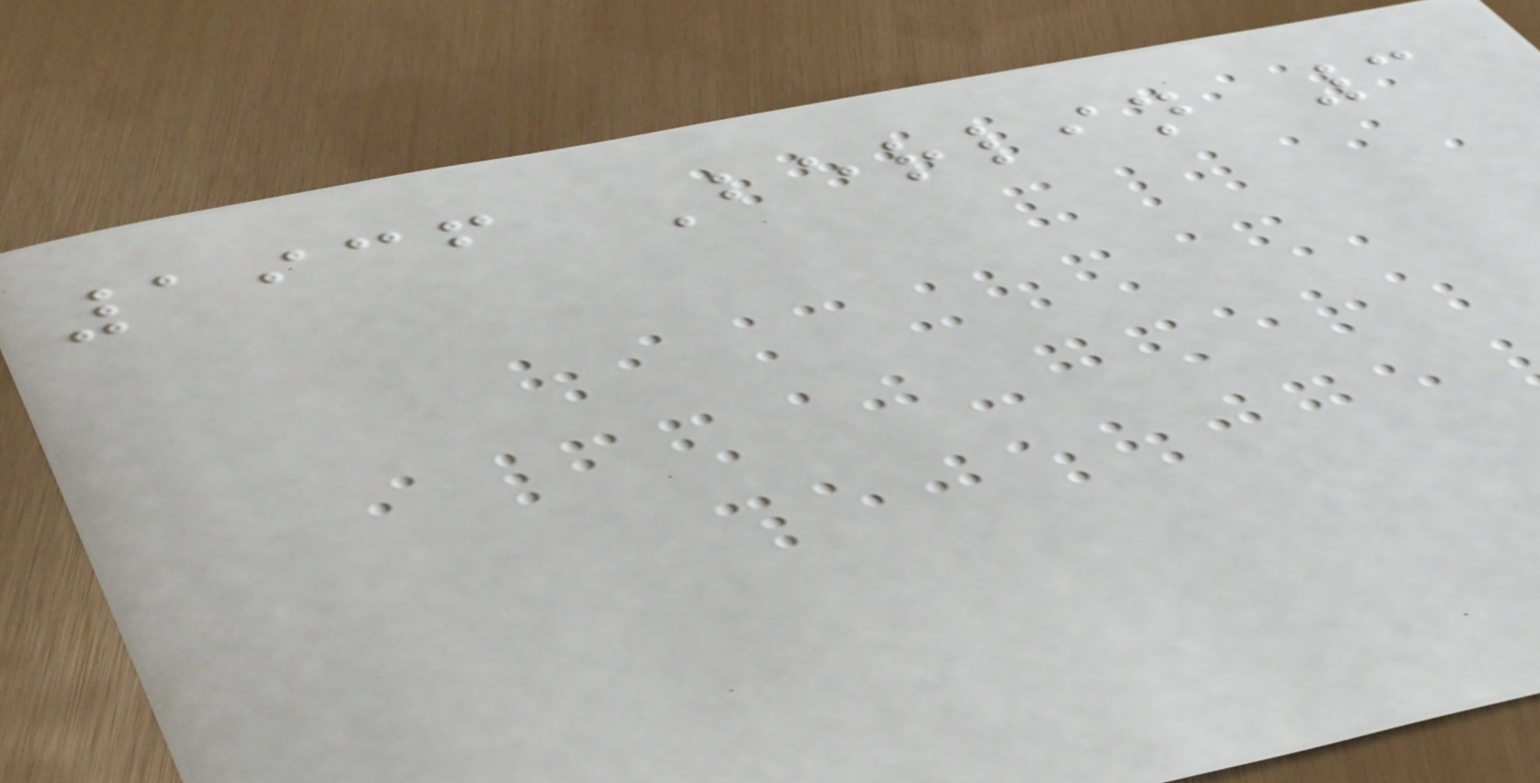1936 Berlin 3
